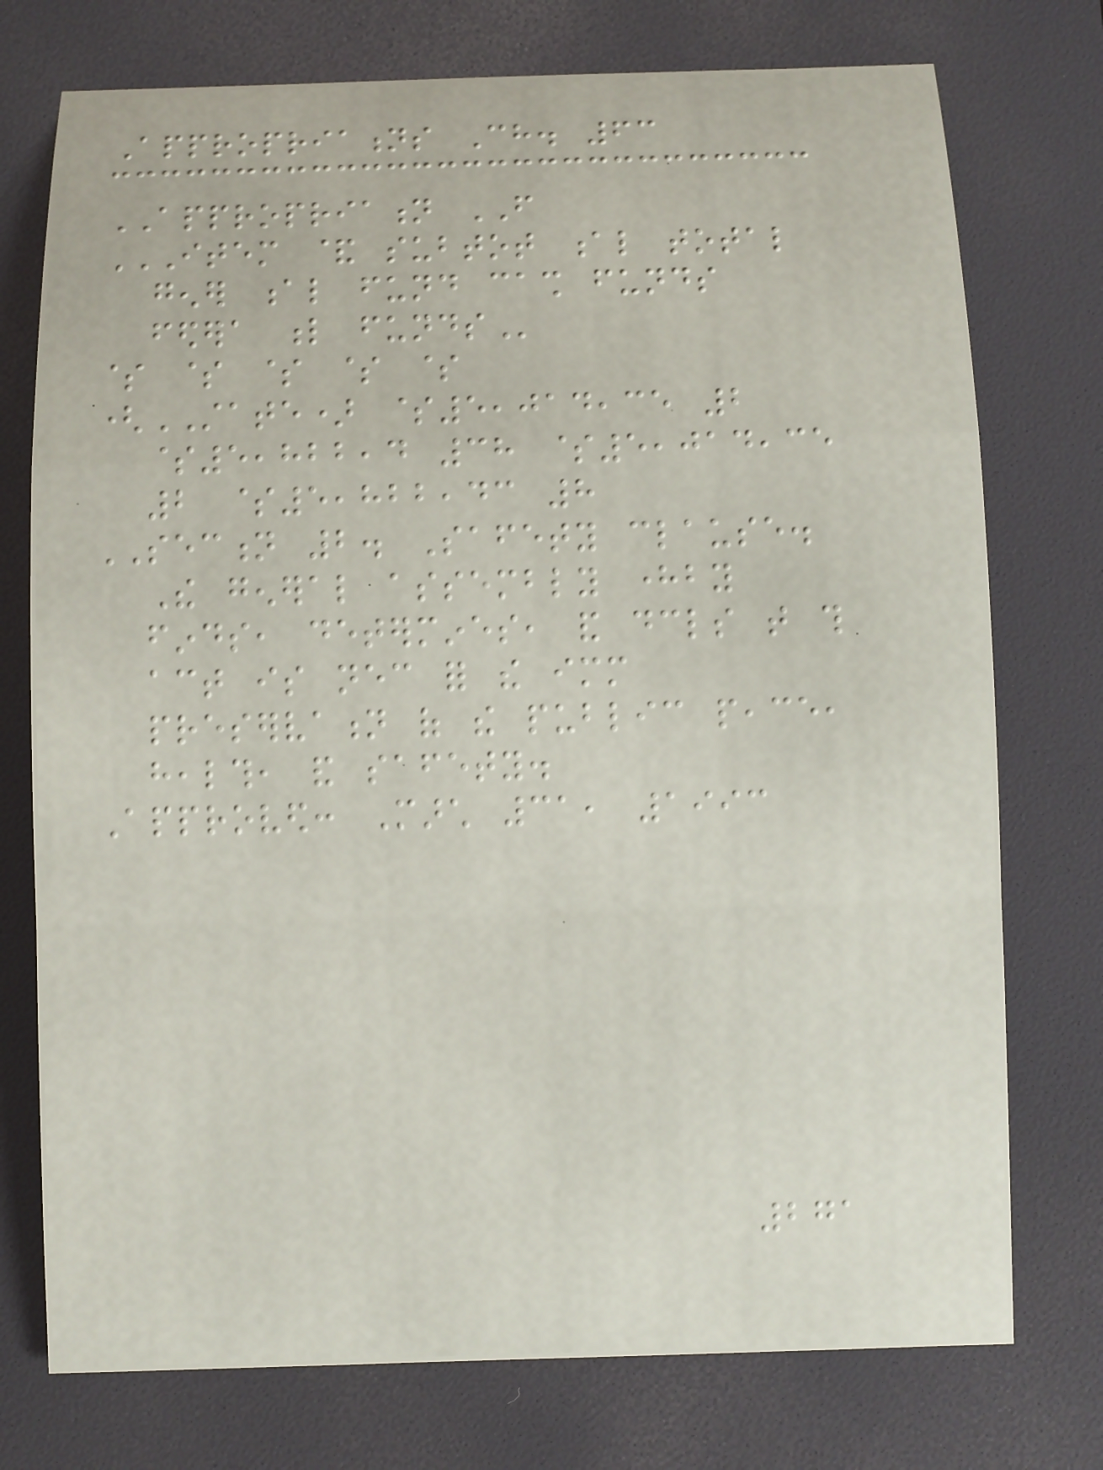Appropriations Ch. 63
APPROPRIATION FROM
ITEM & SUBTOT AL TOTAL
GENER AL FUND CASH FUNDS
FEDERA L FUNDS
$ $ $ $ $
(STATE) $5,014,35 2
$5,822,4 38 $5,014,35
2 $5,822,43 8
SECTION 2. Safety clause.
The general assembly hereby
finds, determines, and declares that this
act is necessary for the immediate
preservation of the public peace,
health, and safety.
Approved: March 31, 1993
271
